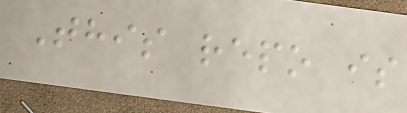This repo is
